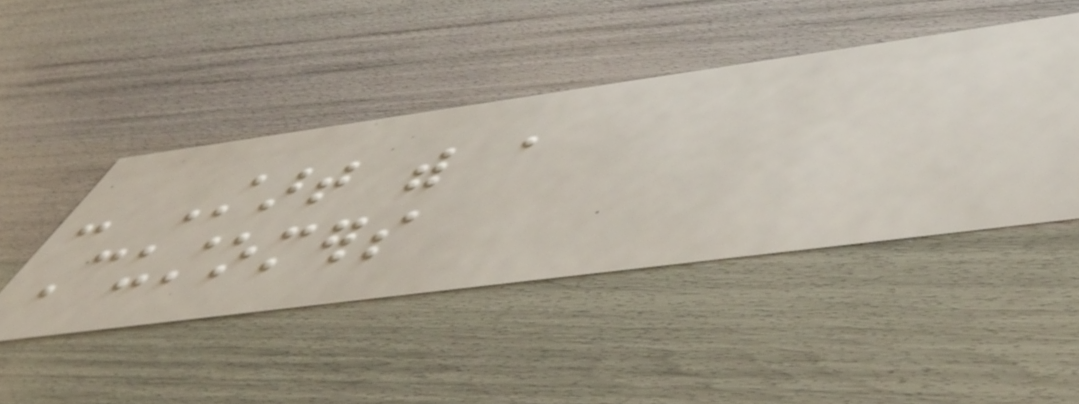- Start with a
Customers
